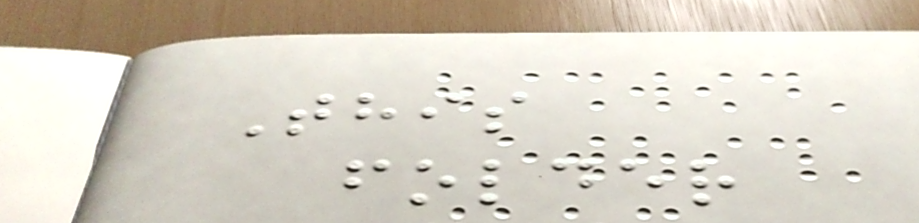This
folder
